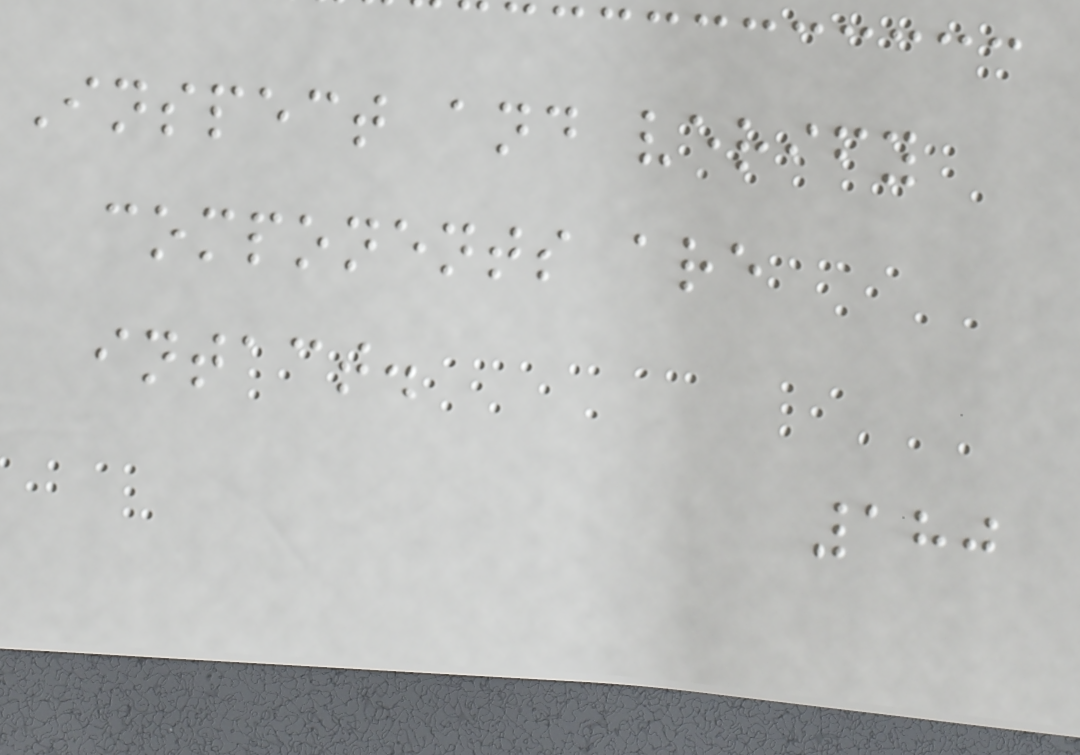Inspect and verify
components are
intact.
180
